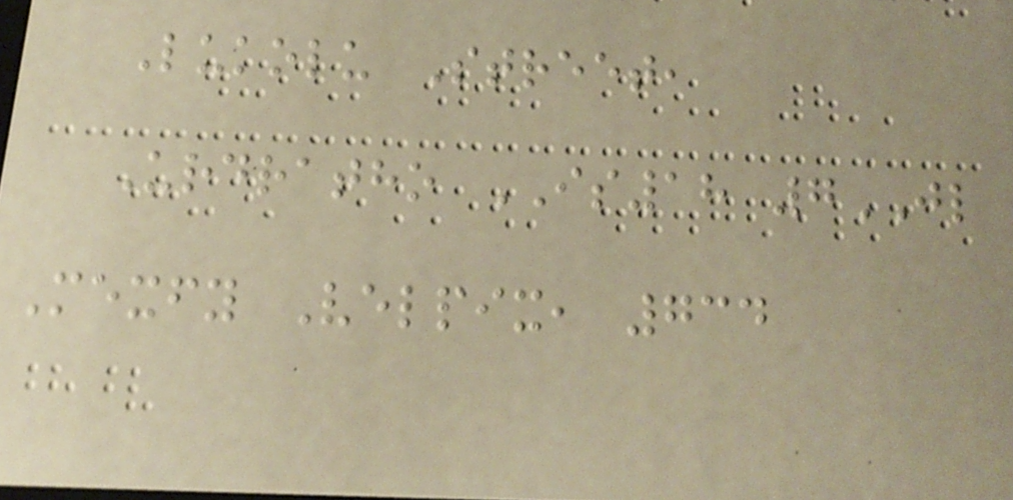Lukolu Street,
Urdratho IS18 7JL
Mexfy Velpix, 734
